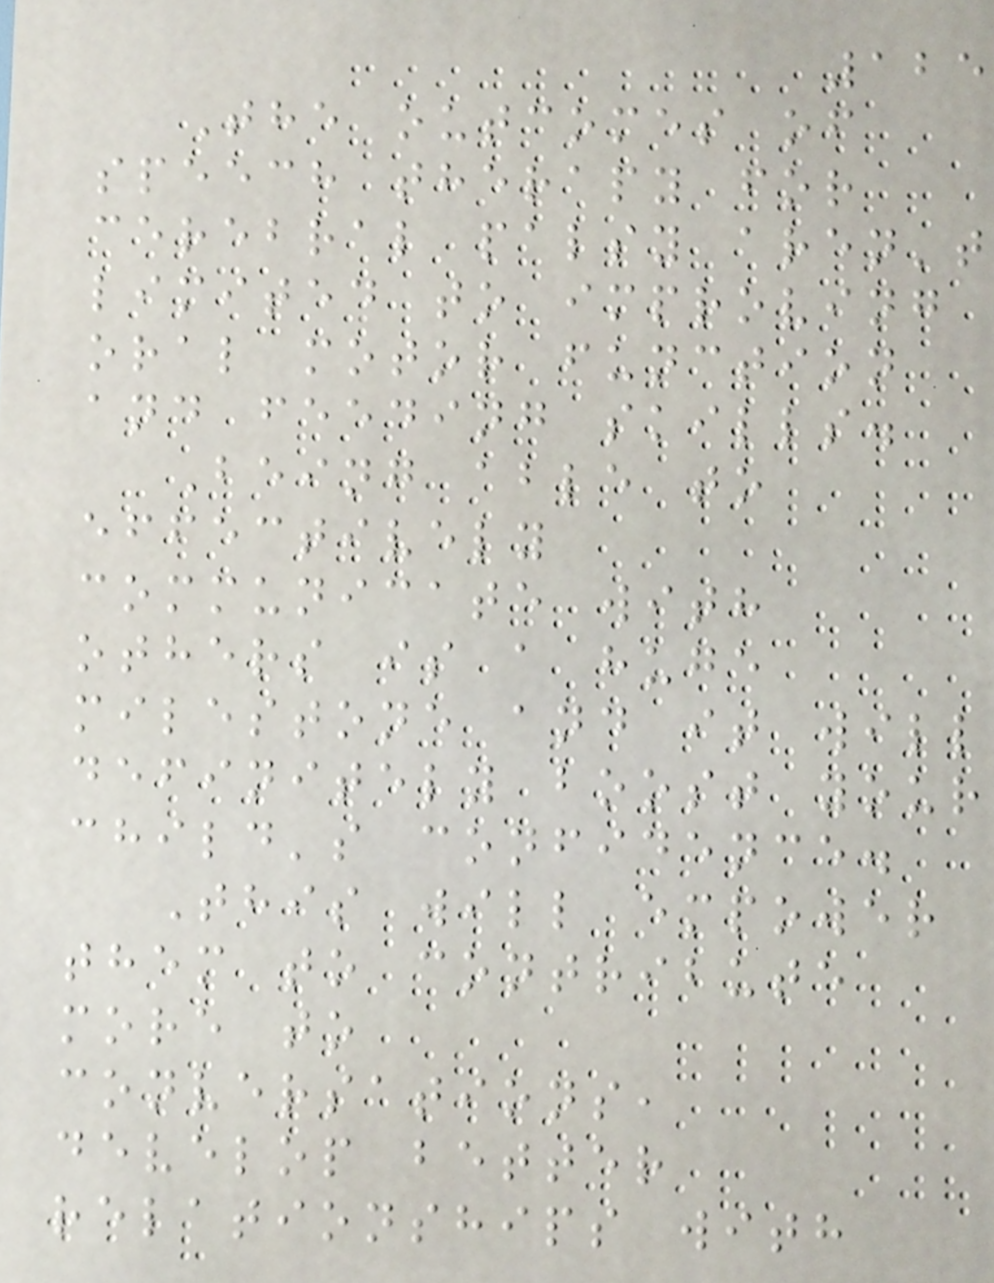125
The outcomes of
speech therapy for
cerebral palsy aren't
limited to improving
oral motor function
and feeding skills.
Being able to
effectively
communicate with
others is a huge
milestone and it will
definitely boost your
child's confidence.
This will empower
them to contribute
more to
conversations,
develop better
relationships with
